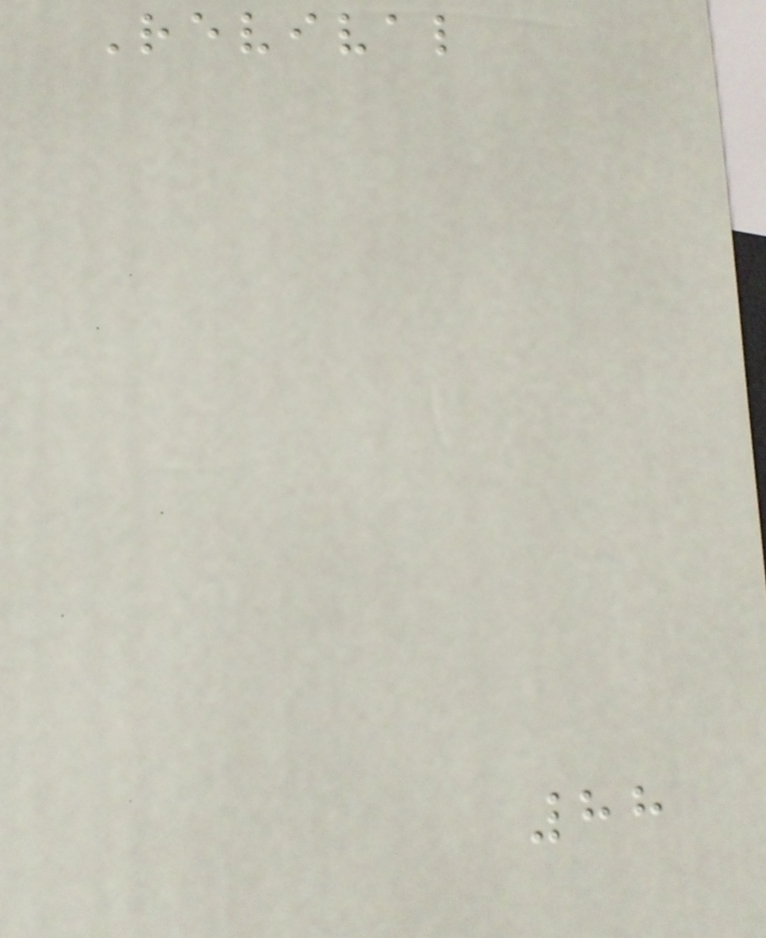Revival
88
